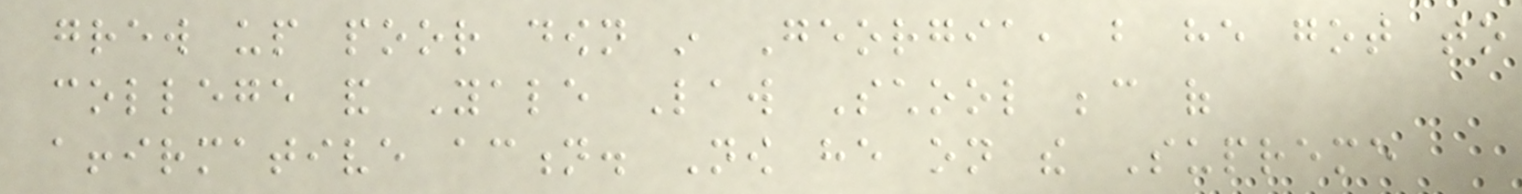grew up poor down in Georgia, but he got to
college and Yale Law School because of
affirmative action. Now he on the Supreme
